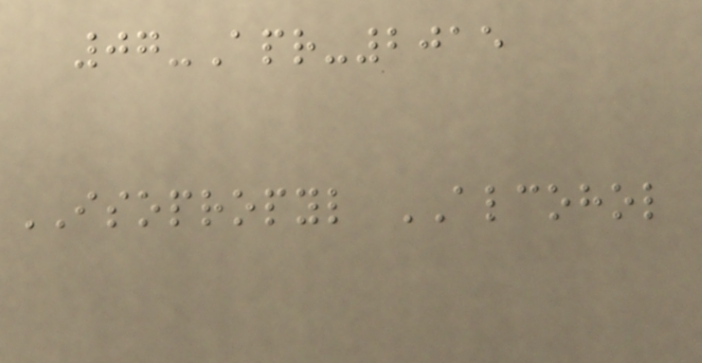07-Apr-2015
ISOPROPYL ALCOHOL
